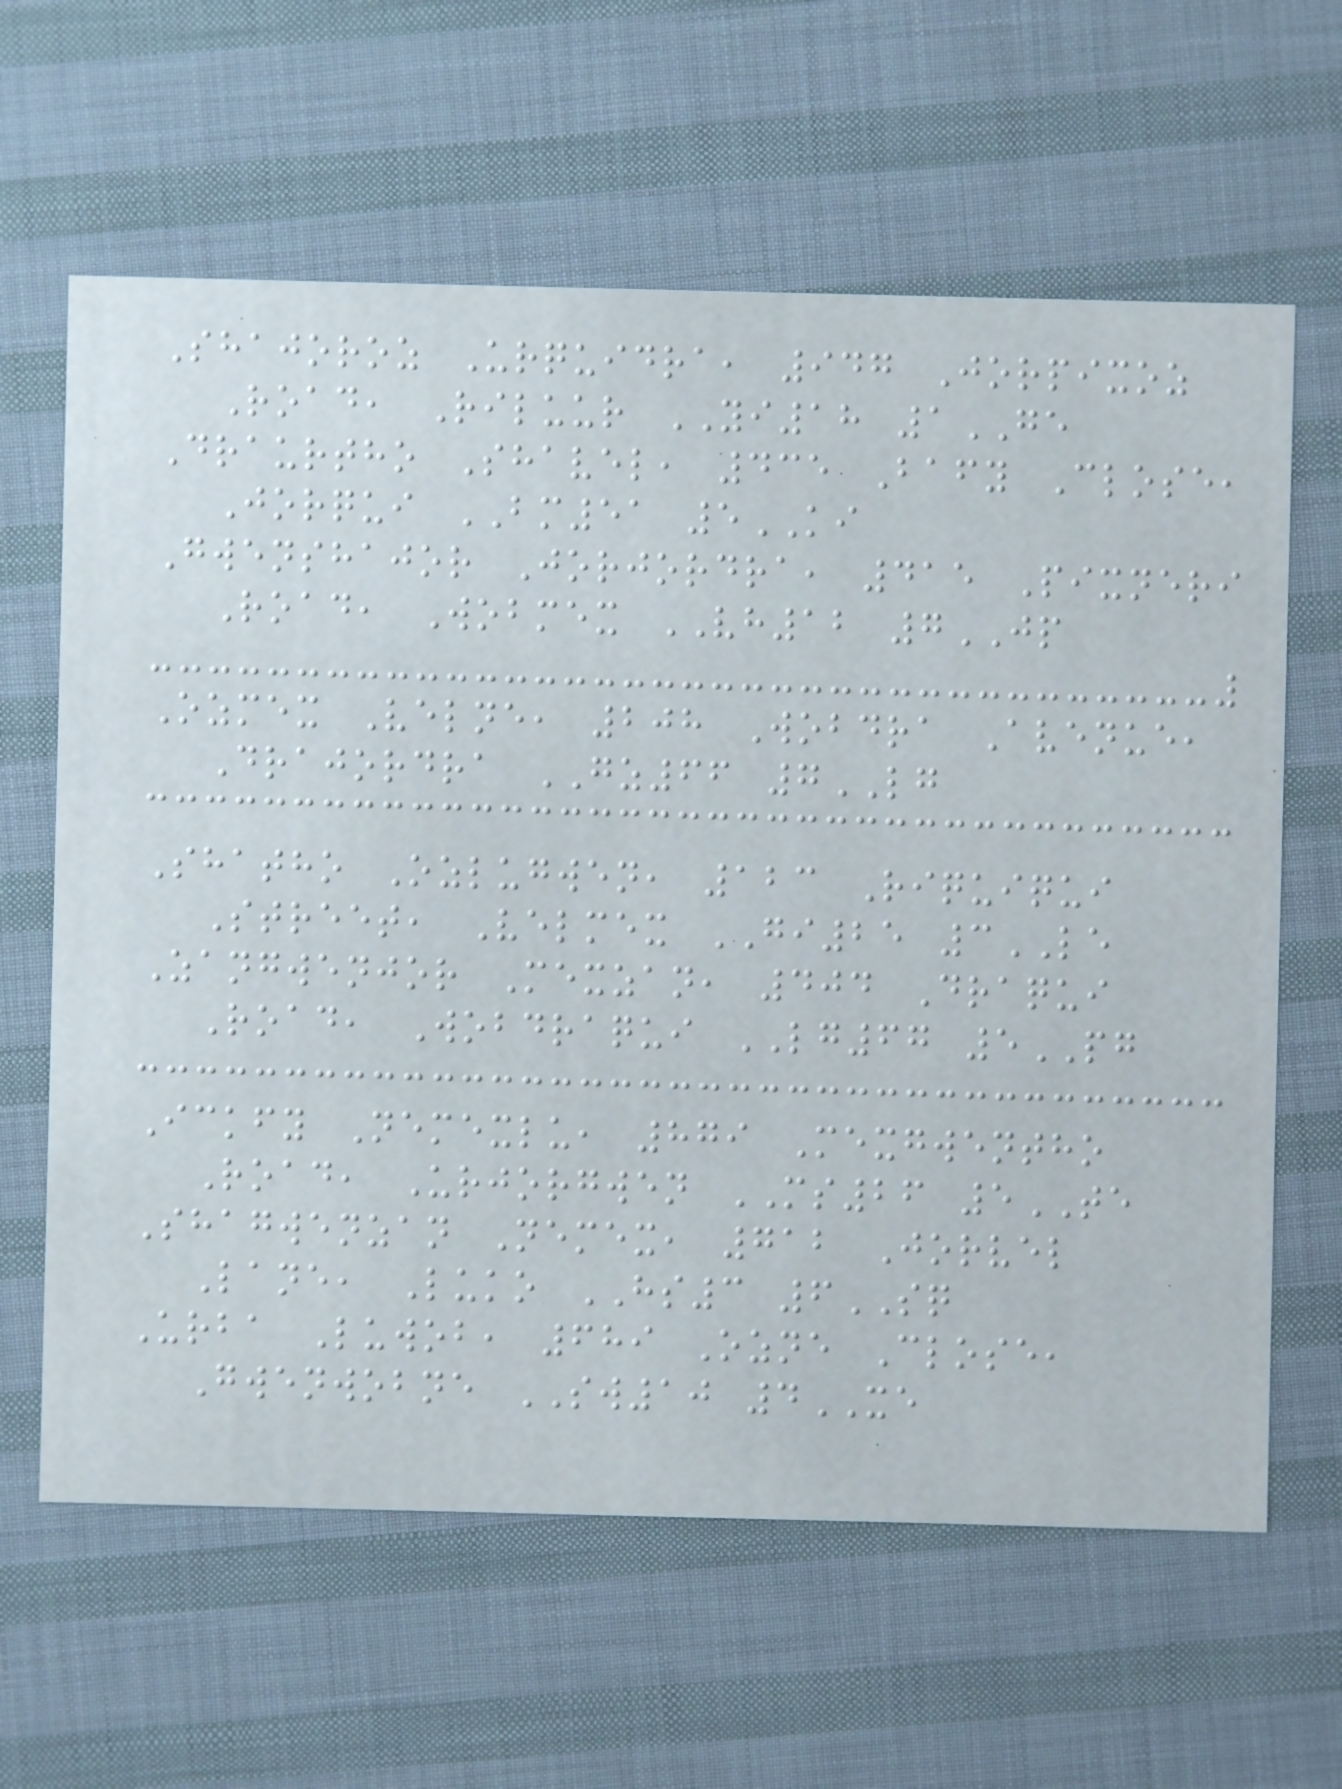Shajoroz Urquidra, 947 Jorpixoz
Road, Riluur YI18 1GE
Draurtho Shavel, 435 Bafy Close,
Jorqui BM51 5KI
Gwenshajor Jorjordra, 415 Pixneri
Road, Wobmex VH12 7JP
Ozmex Velne, 208 Wobdra Avenue,
Drajordra GZ66 7LG
Shatho Ozlugwen, 123 Riquiqui
Street, Velmex GI25 3LE
Zangwenjor Mexzan, 404 Draqui
Road, Wobdraqui LG67 5PG
Ickfy Nemexlu, 879 Mexgwentho
Road, Urjorgwen MS26 5TE
Shagwenzan Nemex, 712 Jorvel
Lane, Luko HS3 6SQ
Urba Luwob, 689 Ozne Close,
Gwenwobne SW10 4XE
